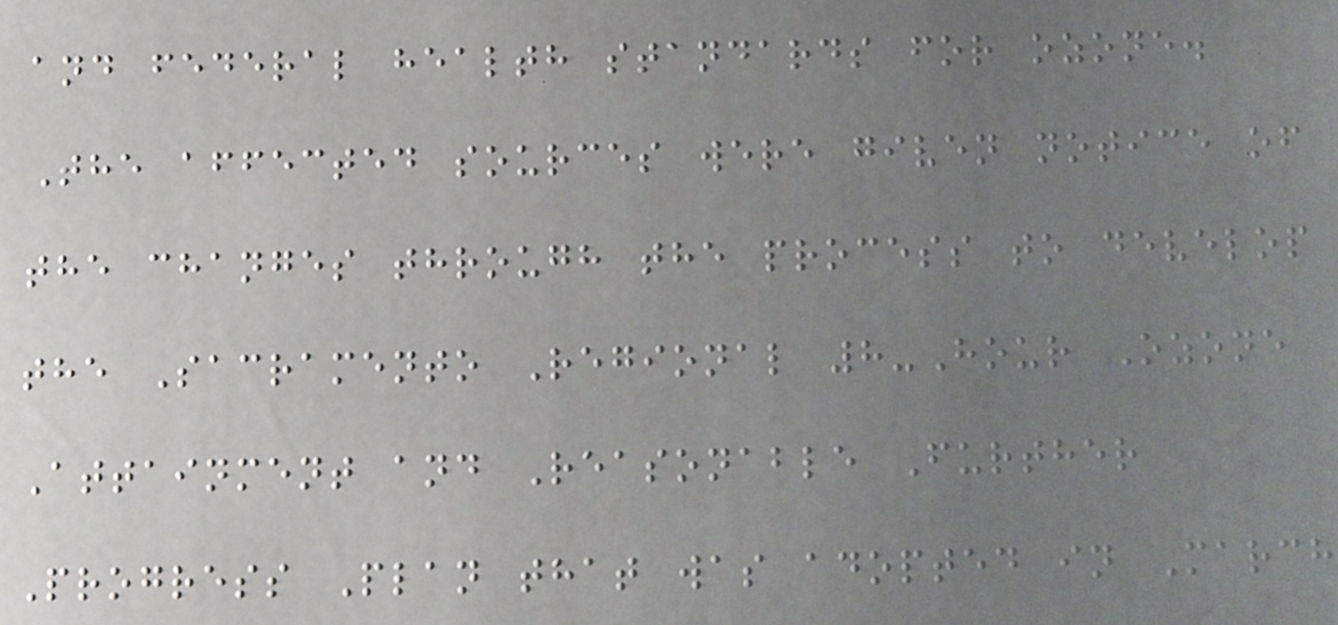and federal health standards for ozone.
The affected sources were given notice of
the changes through the process to develop
the Sacramento Regional 8-Hour Ozone
Attainment and Reasonable Further
Progress Plan that was adopted in March
